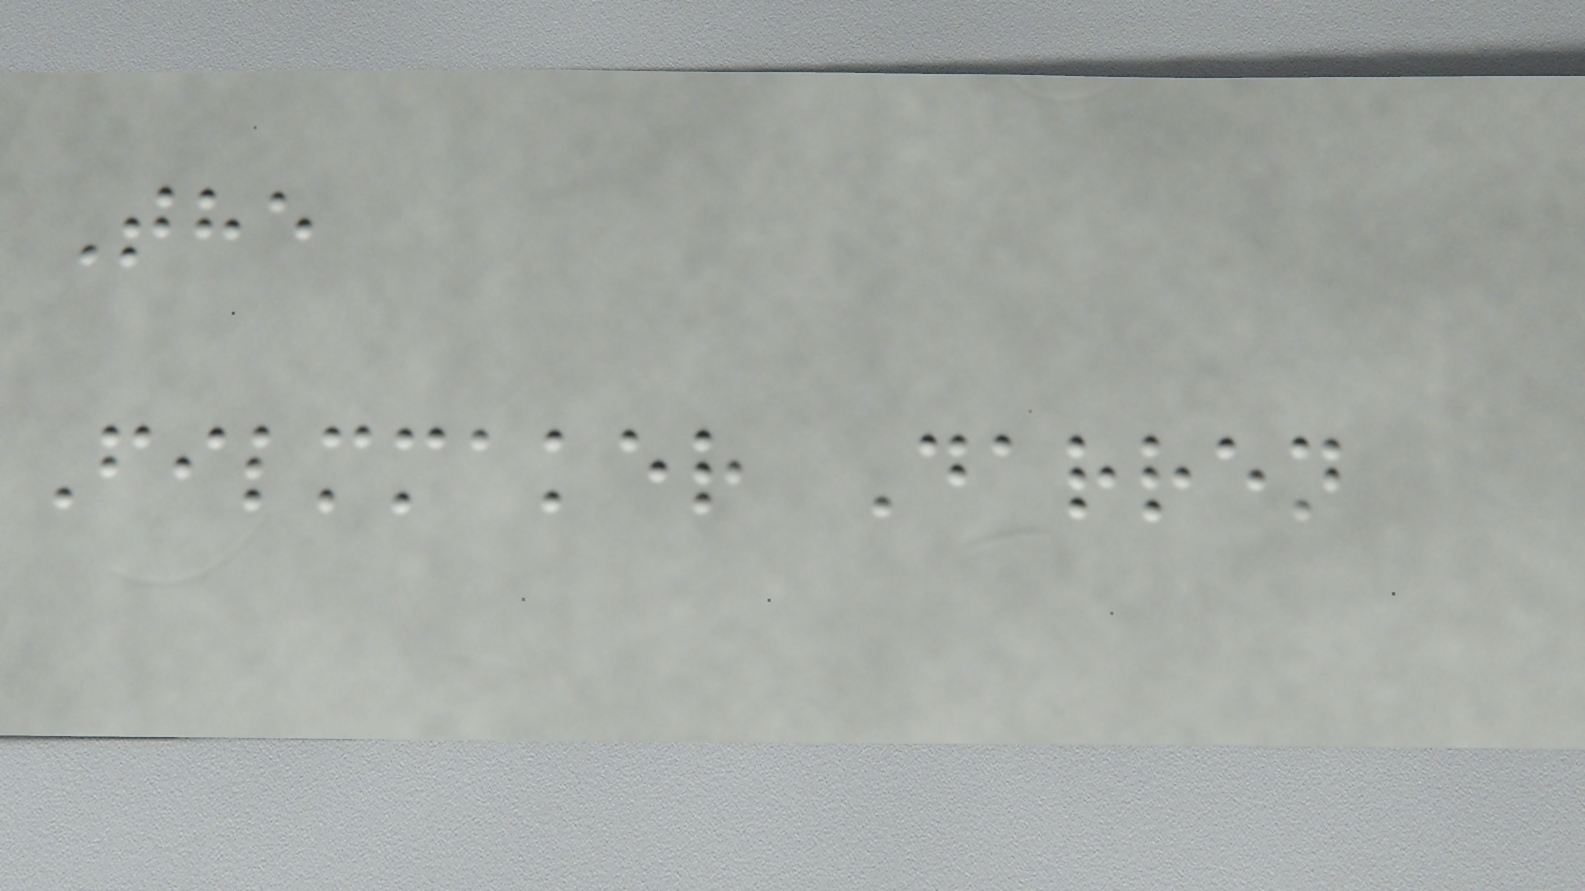The
Filmmaker Darren
